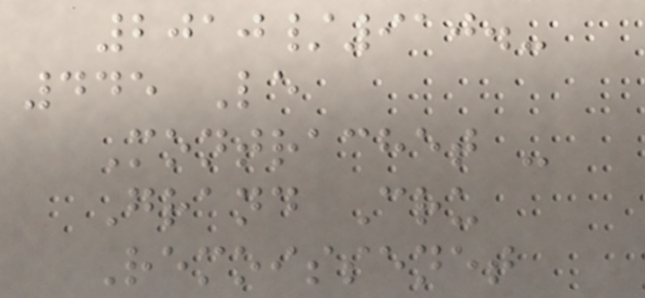2010/910.-
445 Le
Montrachet -
Grand Cru
Remoissenet
